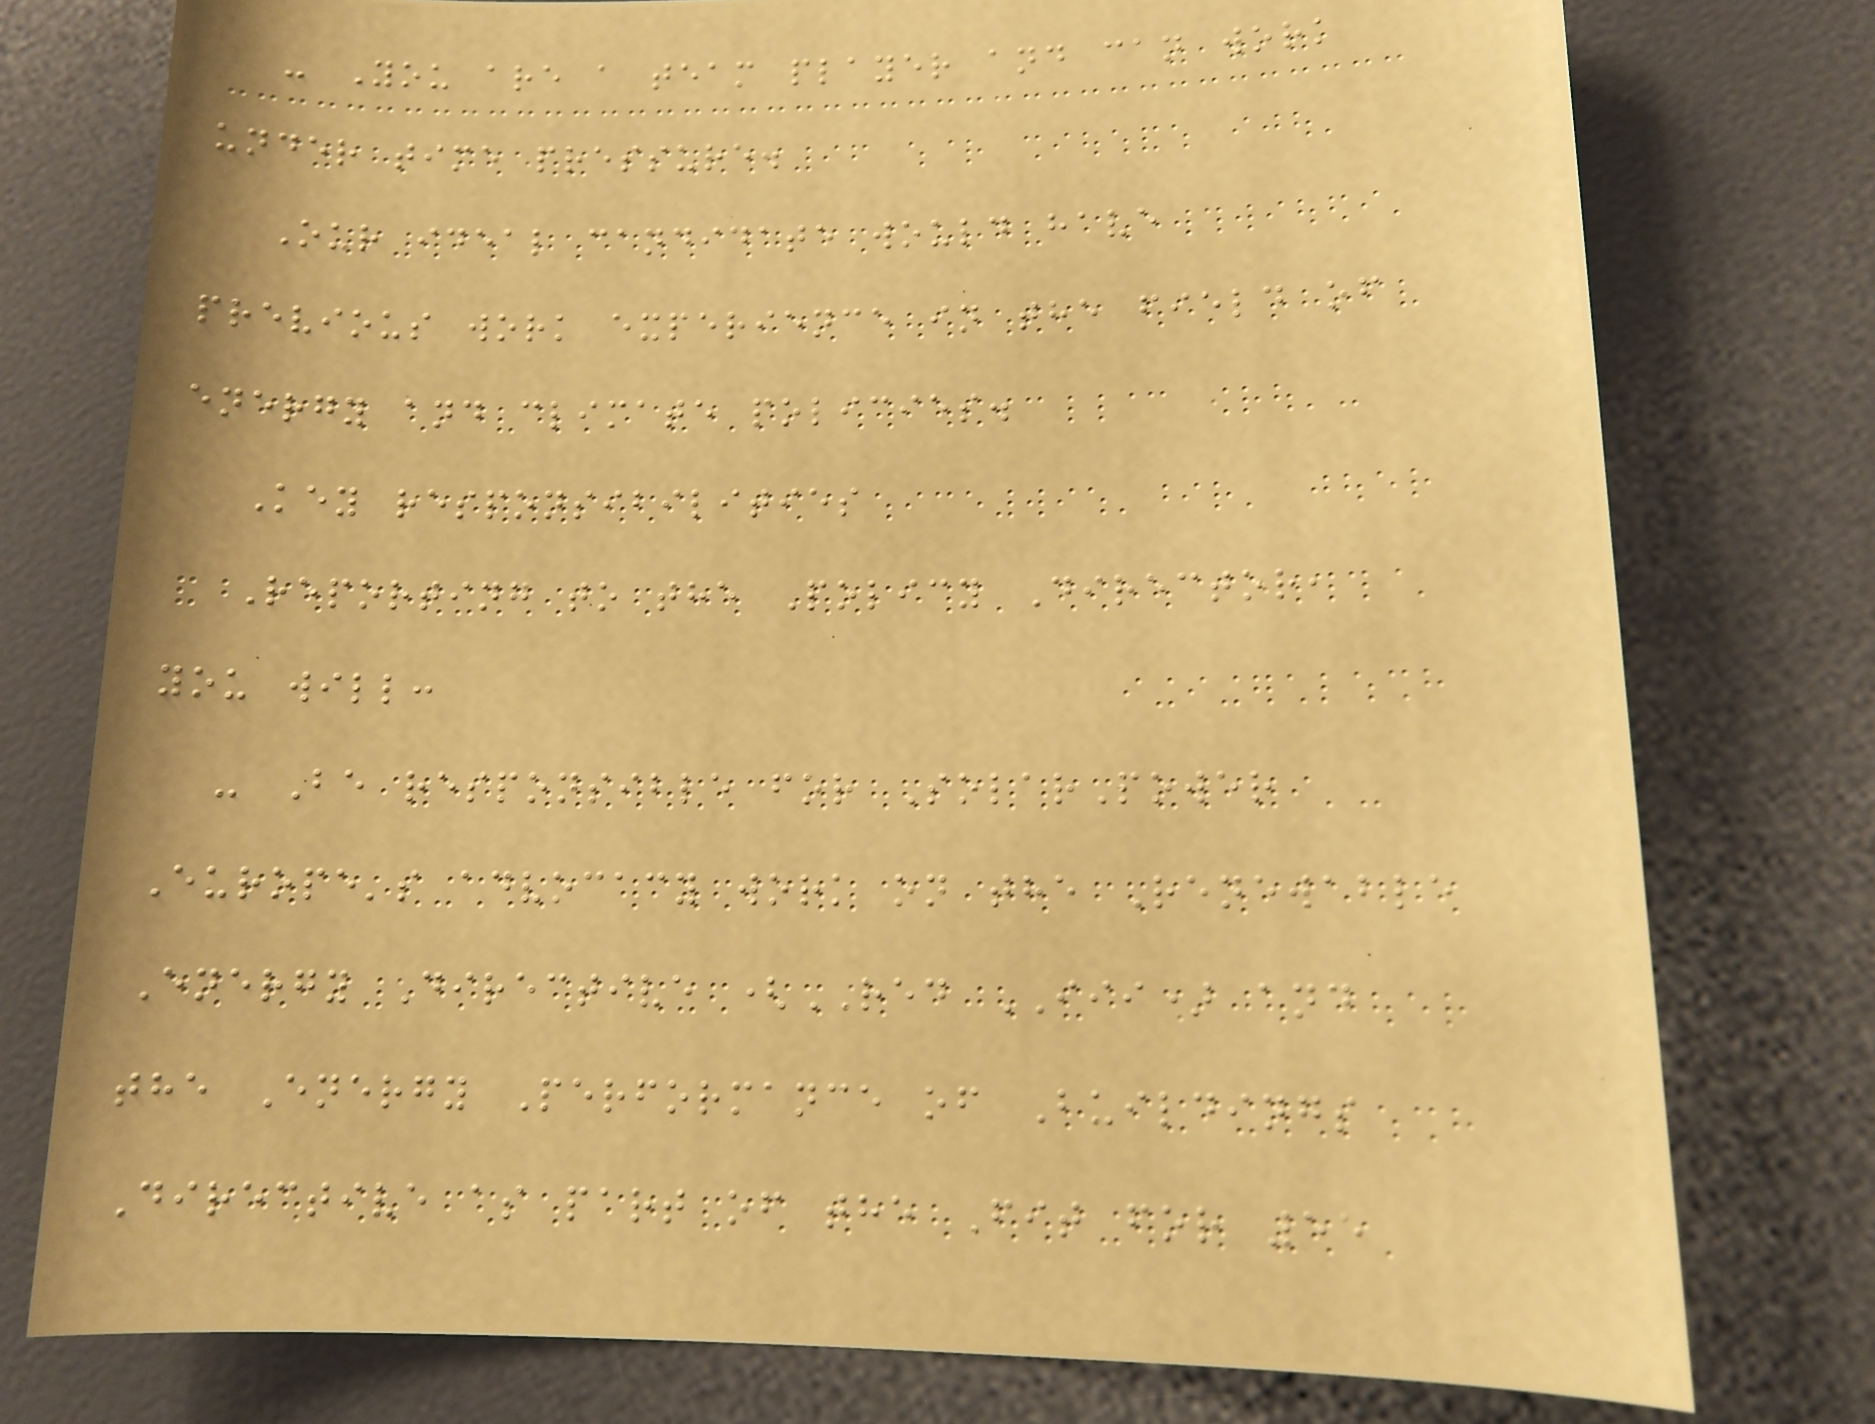- You are a team player and can work
under time pressure.
Our ideal candidate would have
previous work experience in the field of
energy and climate policies.
Key responsibilities
Reporting to the Policy Director,
you will:
- Be responsible for SolarPower
Europe's advocacy work on the Renewable
Energy Directive (RED III) and
the Energy Performance of Buildings
Directive as part of the Fit for 55
